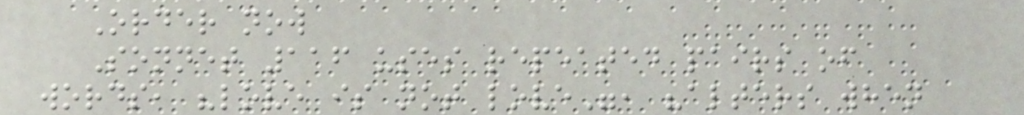Order now
Sonnet 116 uses repeated pairs of
words, "love is not love", "alters when
